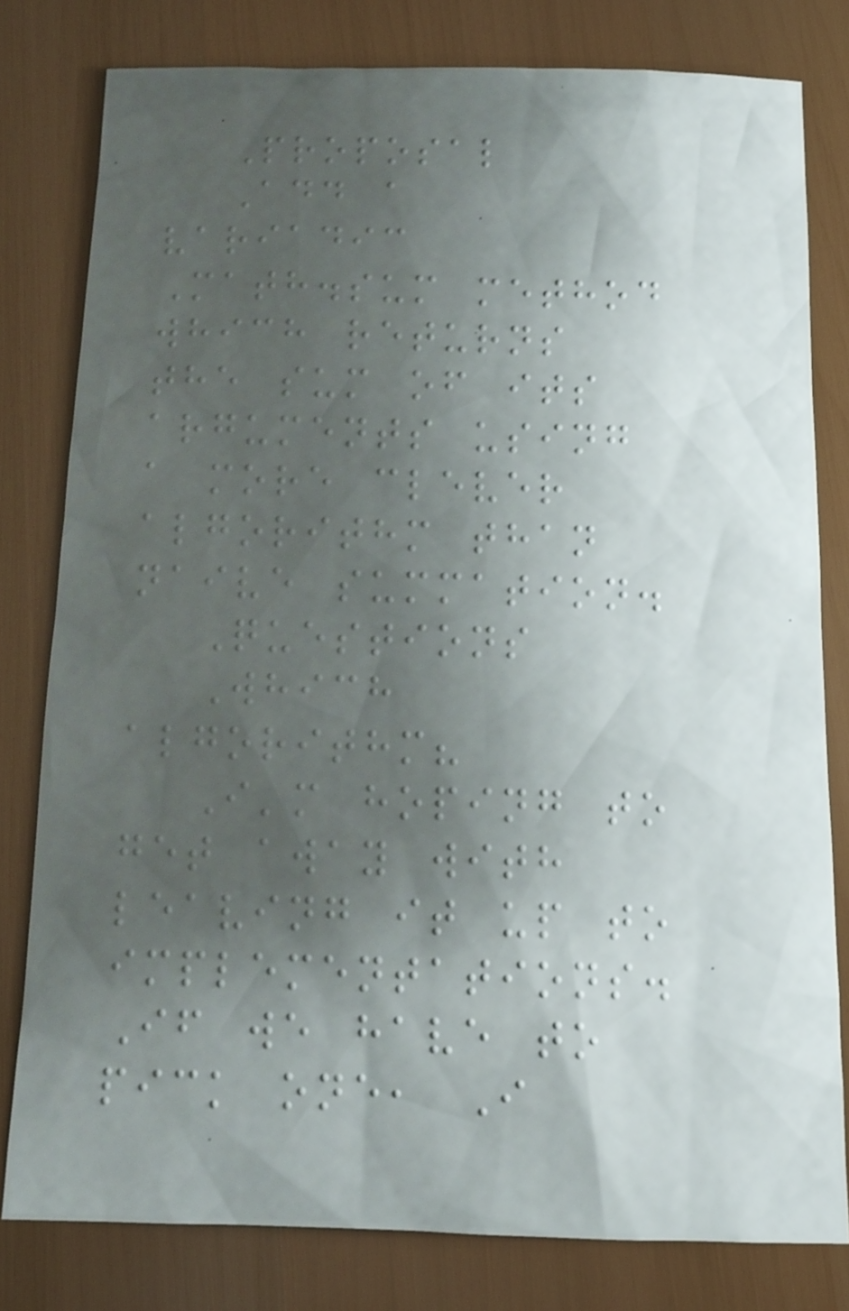Proposal
Add a
variadic
Math.sum method
which returns
the sum of its
arguments using
a more clever
algorithm than
naive summation.
Questions
Which
algorithm?
I'm hoping to
get away with
leaving it up to
implementations.
If we have to
pick one, I
